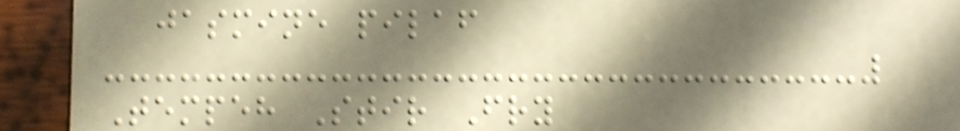jasmine pilaf
Tempeh Stir Fry
